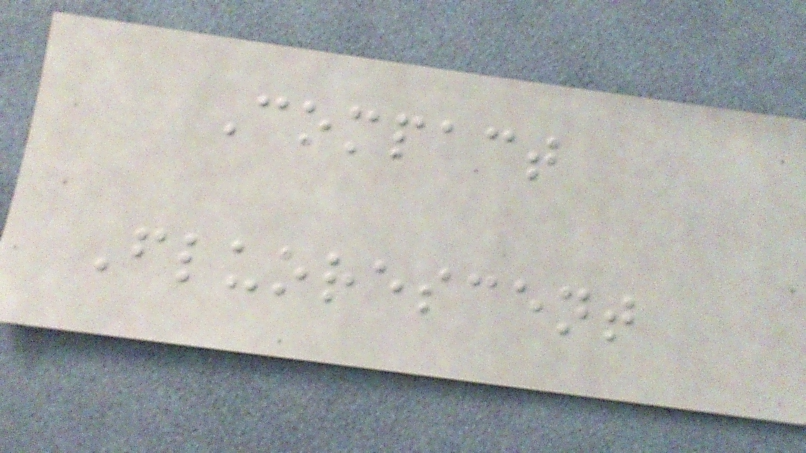Compact
Fluorescent
